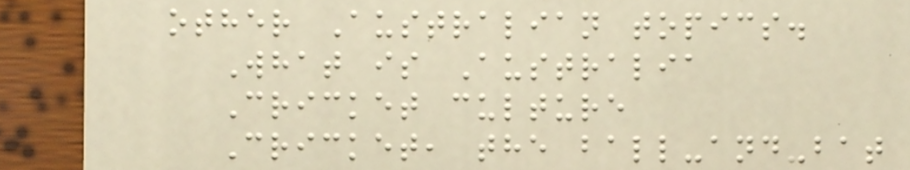other Australian topics.
What is Australia
Cricket culture
Cricket, the ball-and-bat
